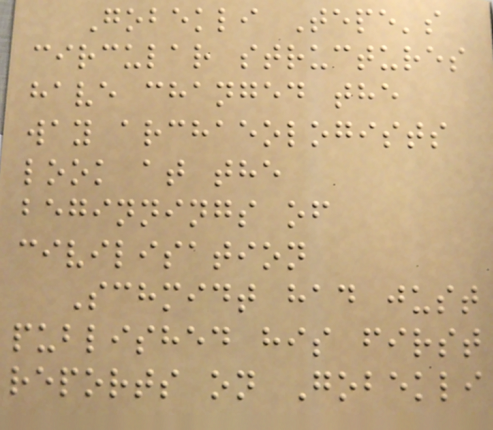Gobekli Tepe's
circular structures
have changed the
way archaeologists
look at the
beginnings of
civilisation
Schmidt had just
published his first
reports on Gobekli
